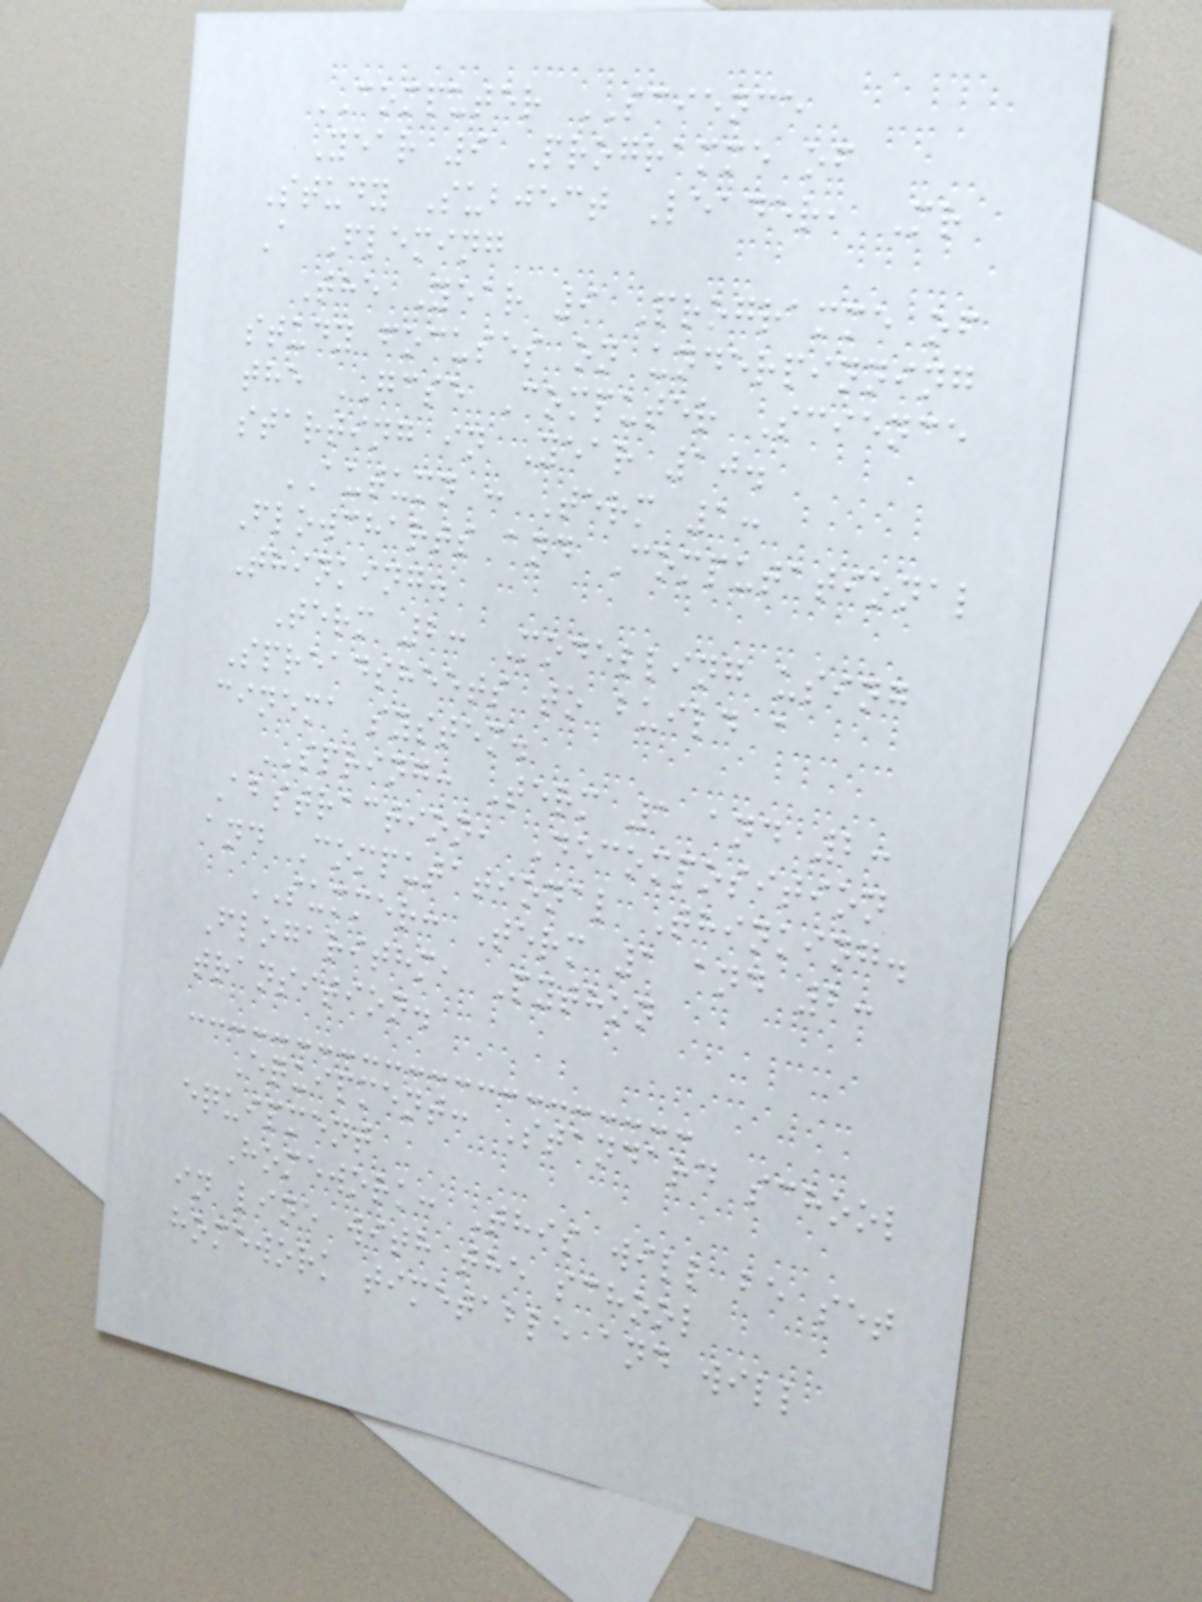COMPUTER SCIENCE
Year 9 Programme of
Study Subject Leader, Mr
A Fleming
The Year 9 Programme of
study focuses on underpinning
the GCSE Computer Science
starting in Year 10.
AUTUMN : Term 1:
Flowcharts and Computational
Thinking.
Term 2: Modelling using
Spreadsheets to build a
cinema system.
SPRING: Term 1 and 2:
Abstraction, Decomposition
and Computational Thinking.
SUMMER: Term 1 and 2:
Flogarithm, Python
transition.
Equipment: Standard school
equipment
Homework: This will be set
in line with the school
homework timetable and will
